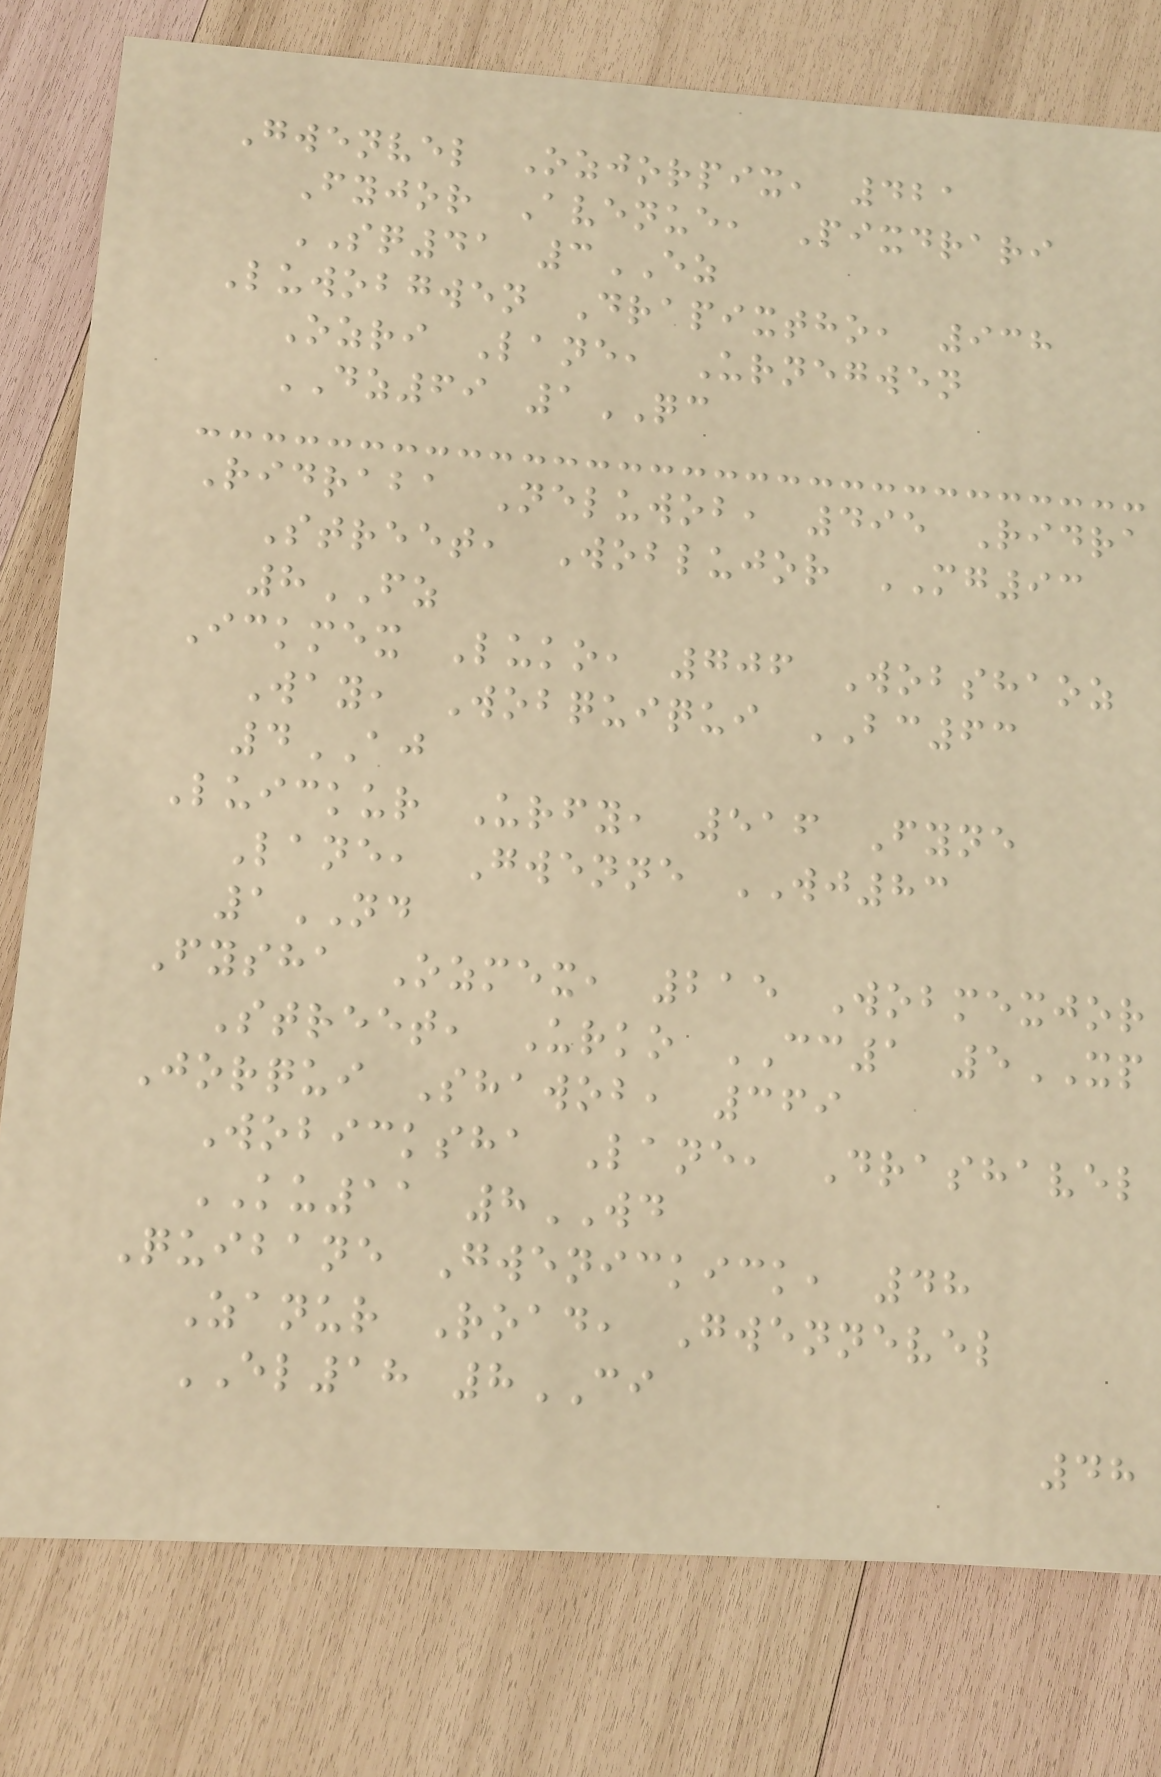Gwenvel Ozjorpix, 421
Fyjor Avenue, Pixdrari
SQ41 3EZ
Luwobgwen Drapixtho, 938
Ozri Lane, Urnegwen
DZ69 1QC
Ridraba Neluwob, 495 Ridra
Street, Woblujor MG93
8FZ
Ickmex Luko, 706 Wobshaoz
Way, Wobquiqui BC63
4AJ
Luickur Urfy, 516 Fyne
Lane, Gwenne WJ83
1ND
Fysha Ozmex, 215 Wobmexjor
Street, Urko CC1 5XP
Jorqui Shawob, 369
Wobicksha Lane, Drashavel
KU11 8WD
Quibane Gwenickick, 48
Zanur Road, Gwennevel
EL18 8CI
48
